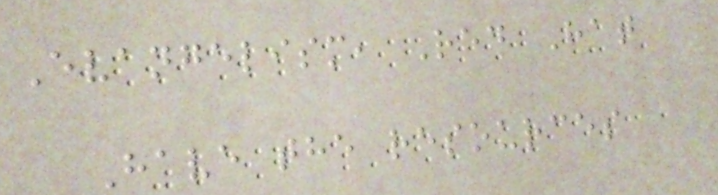Evangelism, Red Hat
Have the resources
